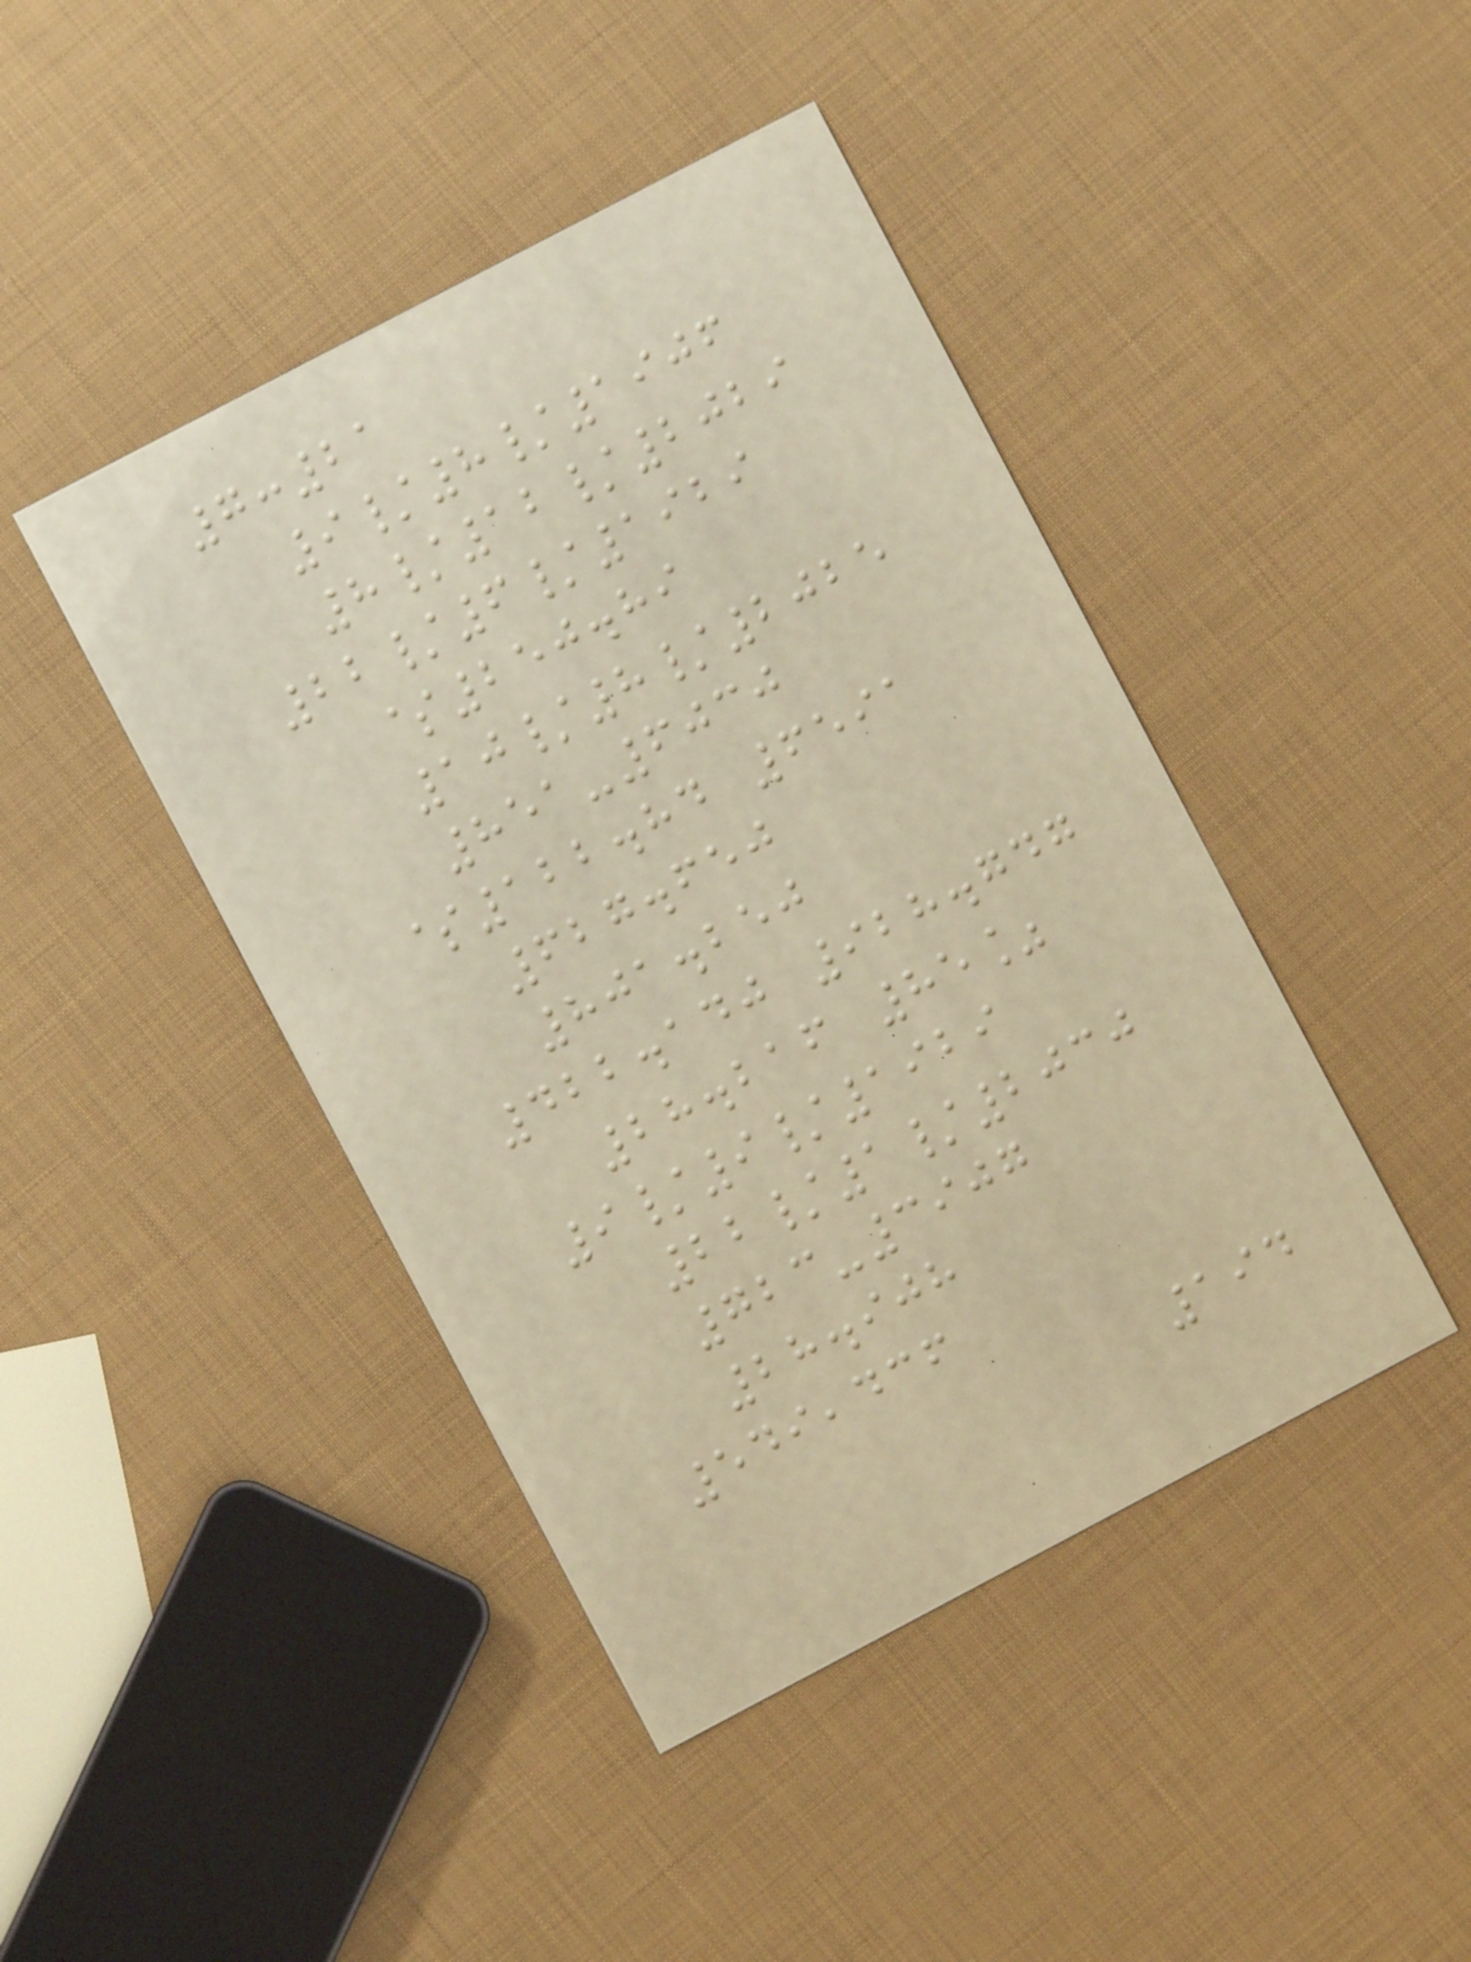7:21
9/8/1906
8/12/2029
22/6/1929
$250.89
10/8/2025
851-6030
$122.84 6591
627.650
801.250
422.140 928.747
28.216 85%
9/9/1929
22/1/2030
723-3907
28.908
549,436
194
